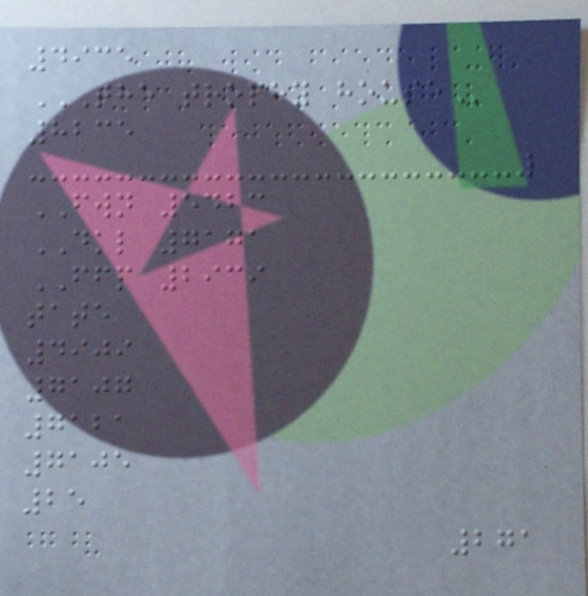4935
THE TROPHY HOUSE
8235
FWN 5423
DKL 7171
FFP 2939
tate
4909
7107
7121
7105
25
271
